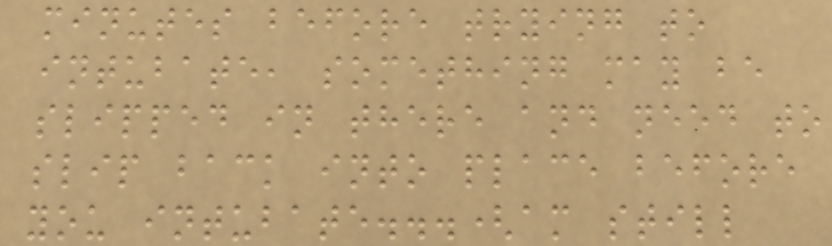minutes before trying to
intubate, something may be
slipped in there and need to
slip back into place before
you intubate...(am still
